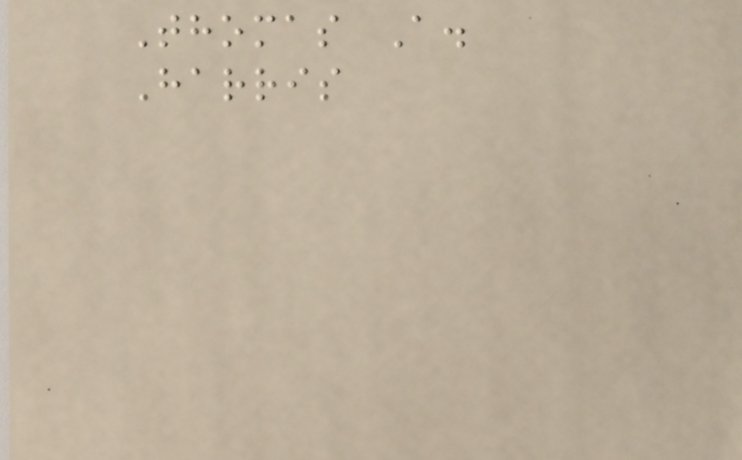Thomas A.
Harris
